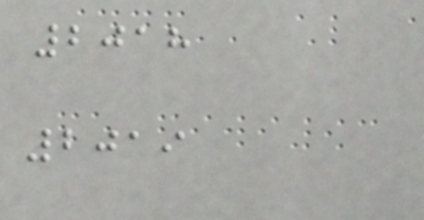2018
2019
